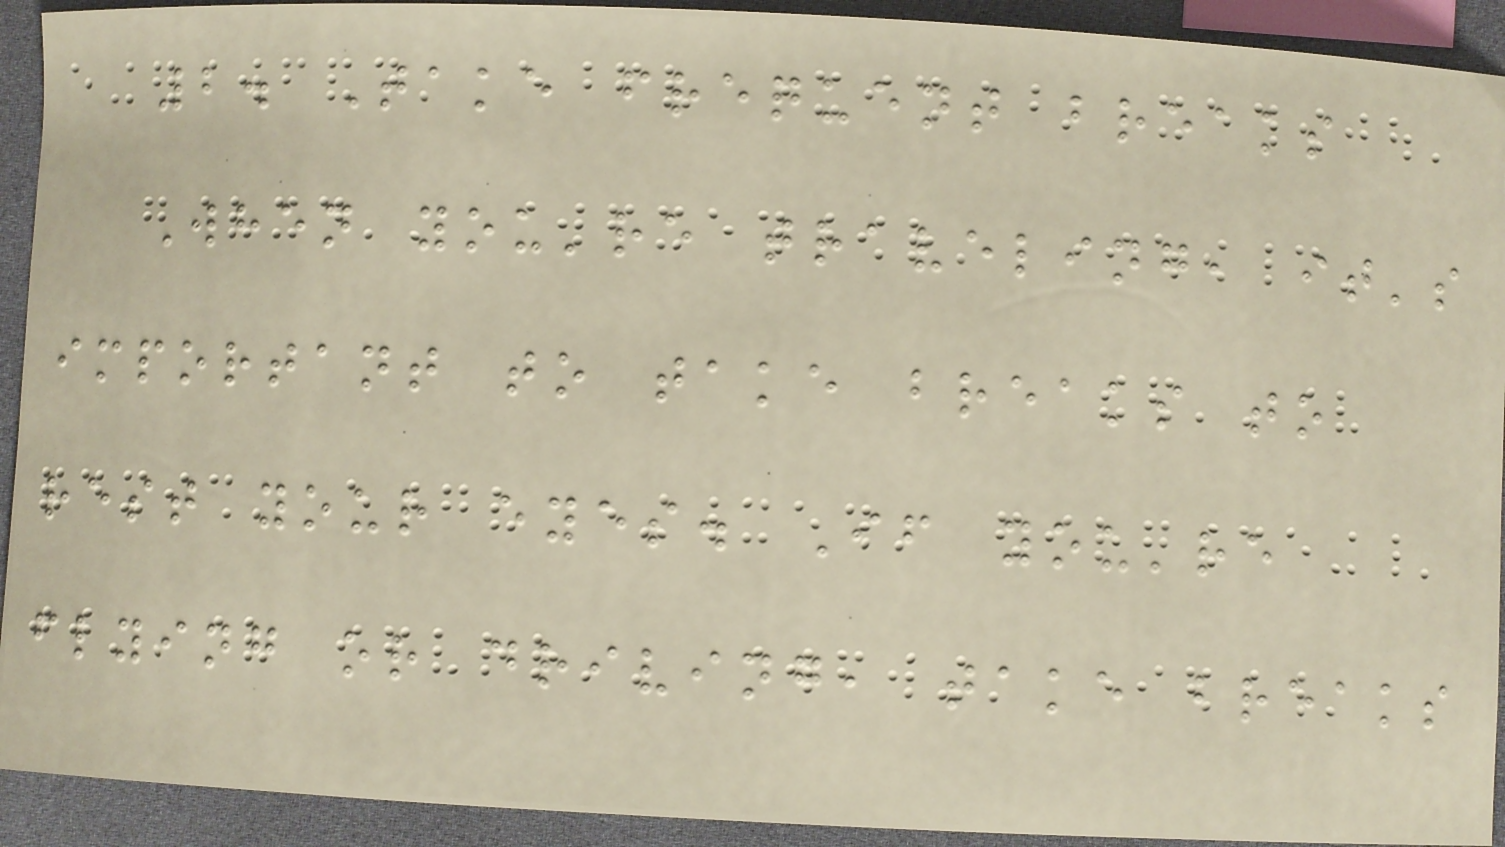2. Take frequent breaks
When you're traveling, it's
important to take breaks to
rest your eyes. If you're
flying or driving, take breaks
